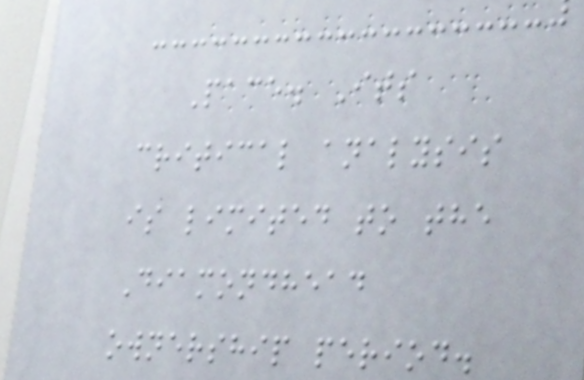Pace. Its
critical analysis
is limited to the
Diamondhead
ownership period.
